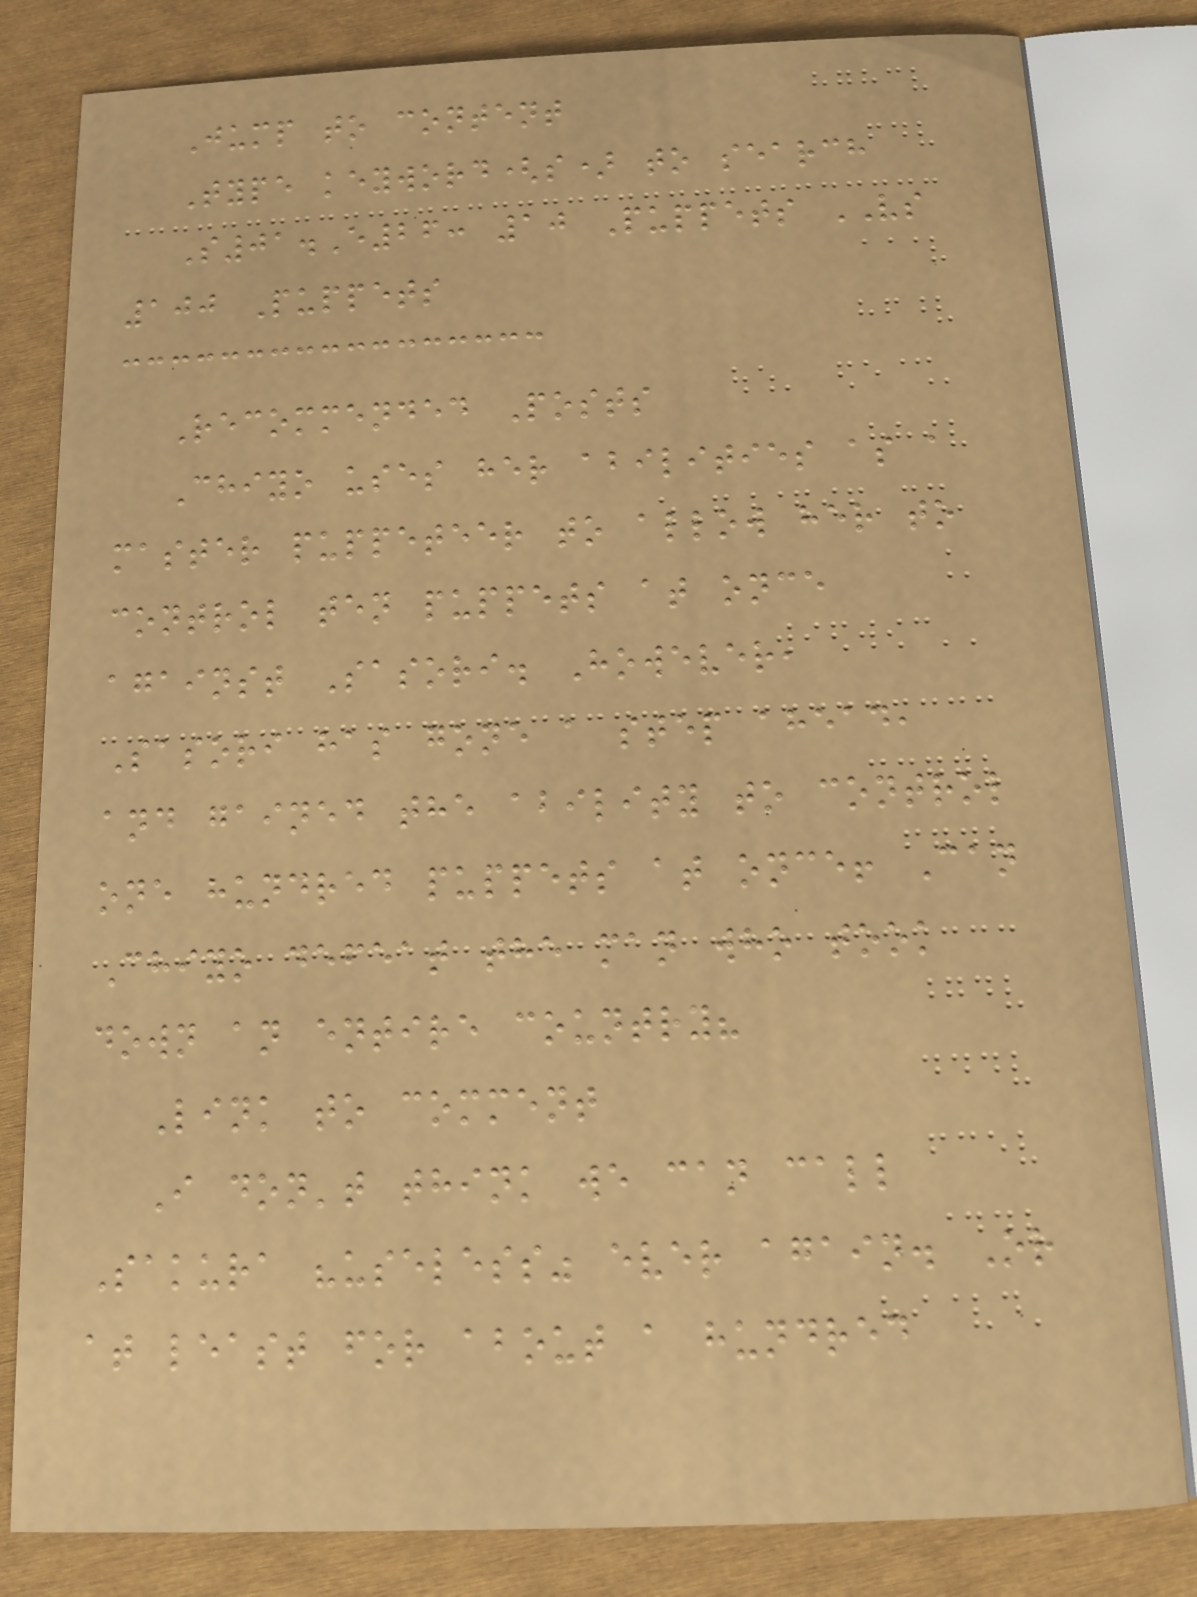Jump to content
Type keyword(s) to search
S01.E26: 10 Puppets VS
100 Puppets
Recommended Posts
Chiyo uses her abilities as a
master puppeteer to allow her to
control ten puppets at once
against Sasori. However,
Sasori has gone a step ahead,
and gained the ability to control
one hundred puppets at once! Can
Chiyo defeat the man who took
down an entire country?
Link to comment
I don't think we can call
Sakura "useless" ever again. Or
at least for about a hundred
